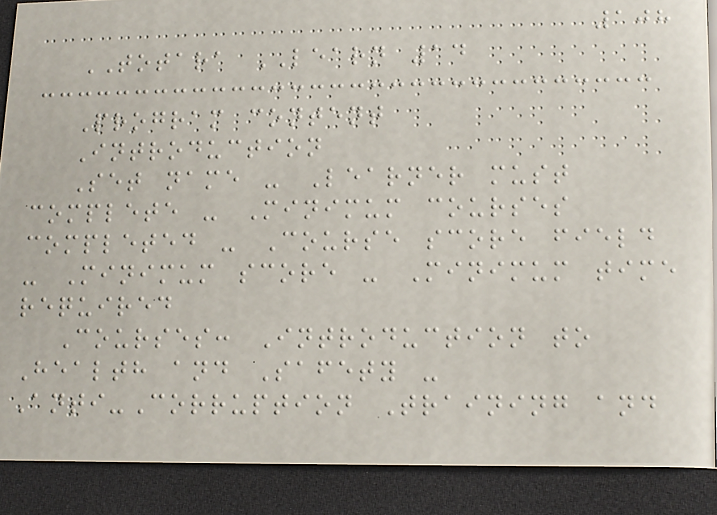108
TOTARA LEARN 14
Program content
Introduction
Set name - Learner must
complete - Minimum courses
completed - Course score field
- Minimum score - Minimum time
required
Courses: Introduction to
Health and Safety -
Anti-Corruption Training and
